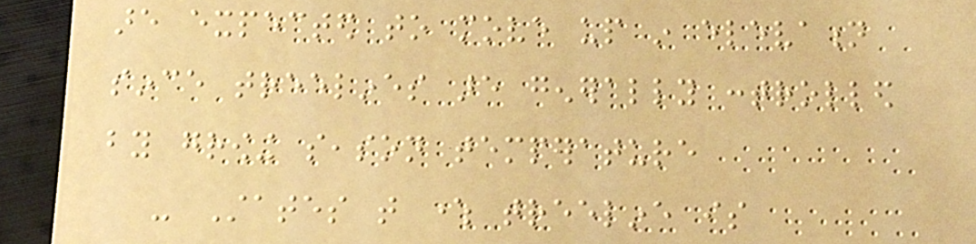are expected to move up in elevation
since treelines are generally controlled
by growing season temperature
- States that where treeline is
